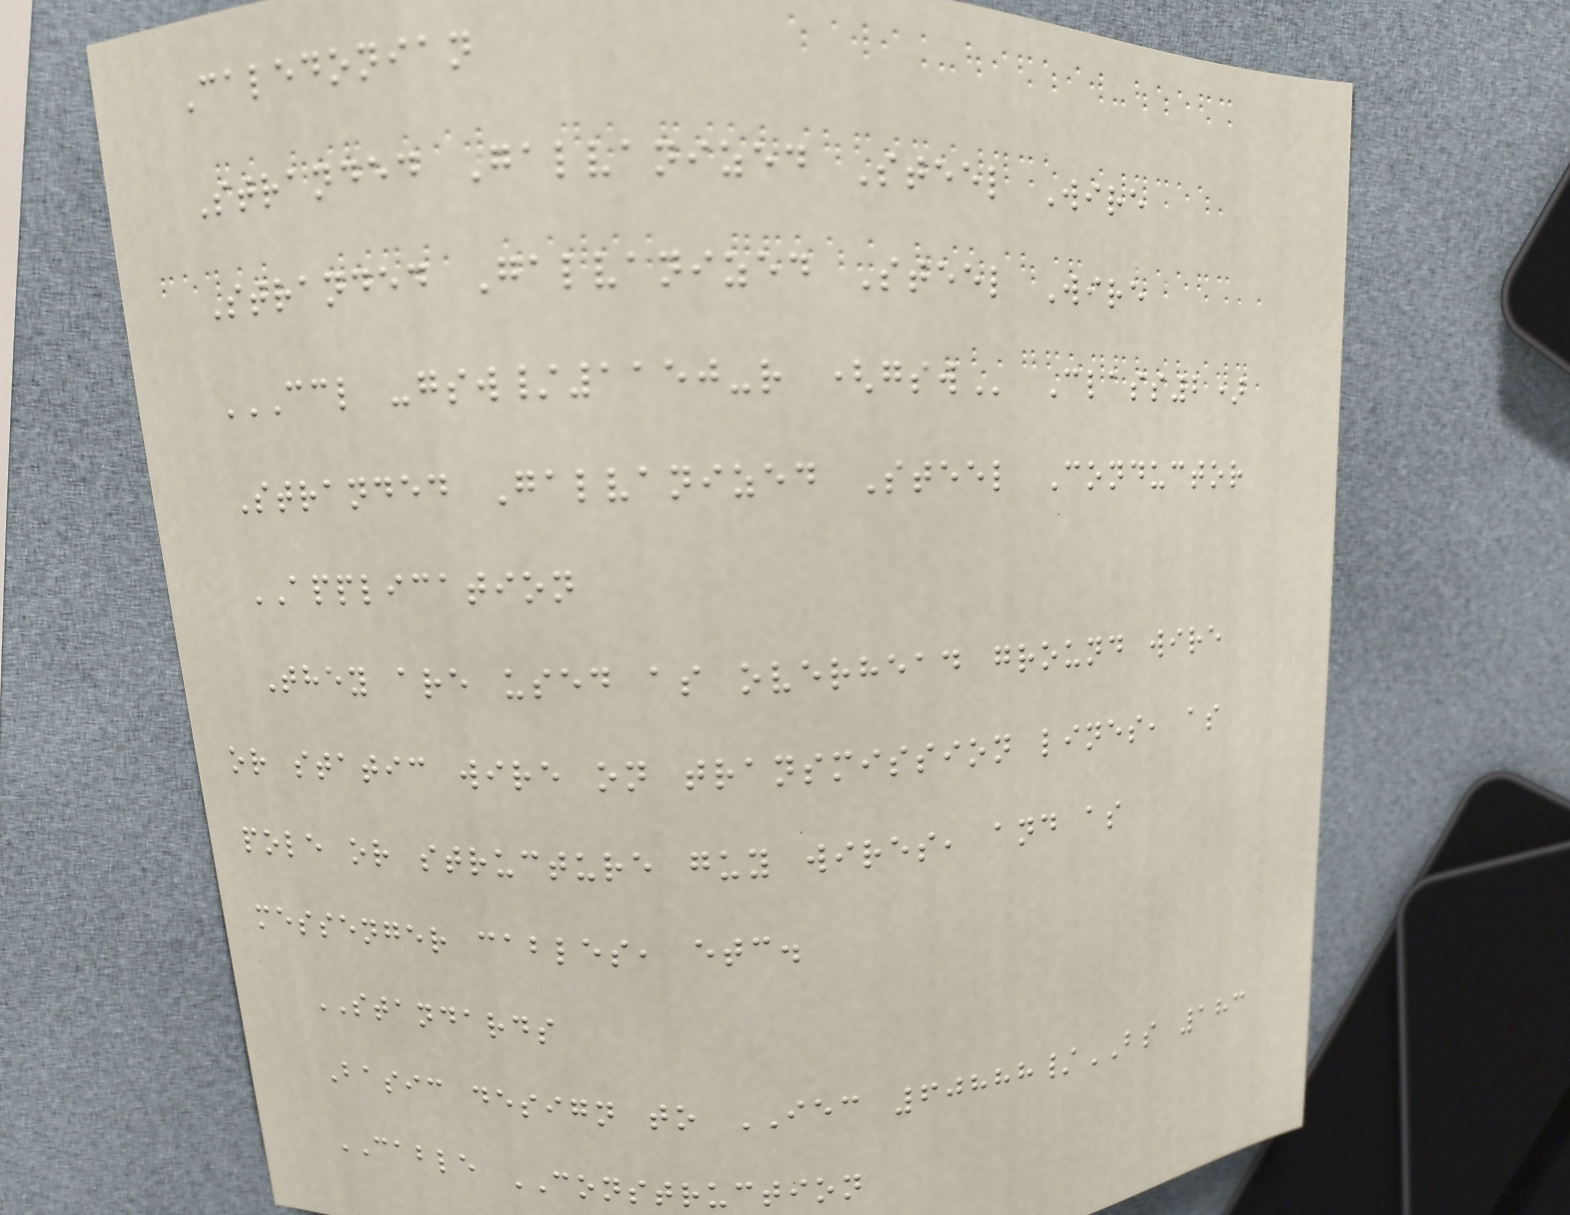Caledonian
Stranded Galvanized Steel Wire
Stranded Galvanized Steel Wire
CCL -GSW/1150-R (GSW Class2)
Stranded Galvanized Steel Conductor
APPLICATION
They are used as overhead ground wire
or static wire on transmission lines, as
pole or structure guy wires, and as
messenger cables, etc.
STANDARDS
Basic design to IEC 60888/BS 183
CABLE CONSTRUCTION
